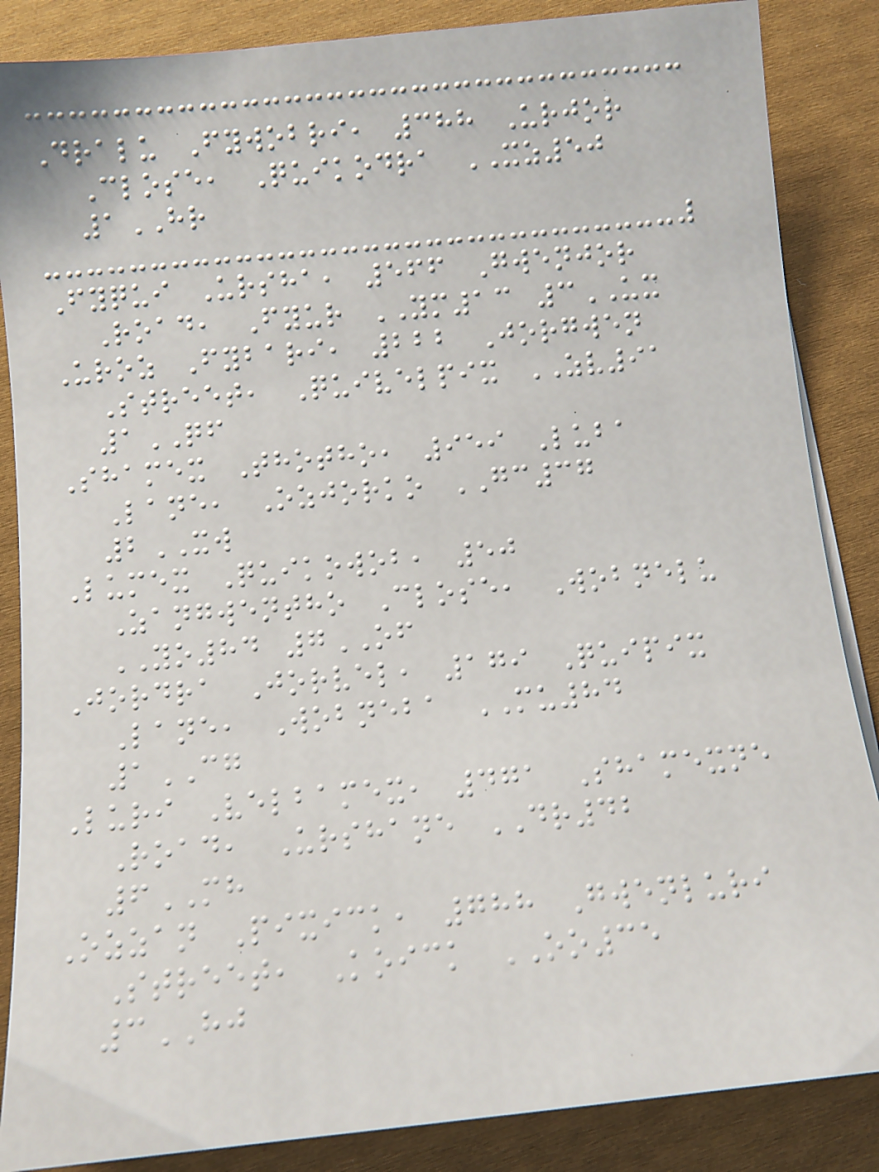Dralu Fywobri, 388 Urjor
Close, Quikodra XZ50
1HR
Fyqui Ursha, 566 Gwenjor
Road, Fyur YM13 3UX
Uroz Fybari, 222 Jorgwen
Street, Quivelpix ZV91
1QF
Shamex Thotho, 959 Luba
Lane, Ozjorko GC37
2XW
Lumex Quikowob, 50
Zangwentho Close, Wobnelu
YO84 7OF
Jordra Jorvel, 179 Quipix
Lane, Wobneba MU84
1CG
Luri Velbamex, 471 Shamexne
Road, Urshane DR42
6MH
Ozzan Pixick, 788 Gwenluri
Street, Koick OO35
3HJ
